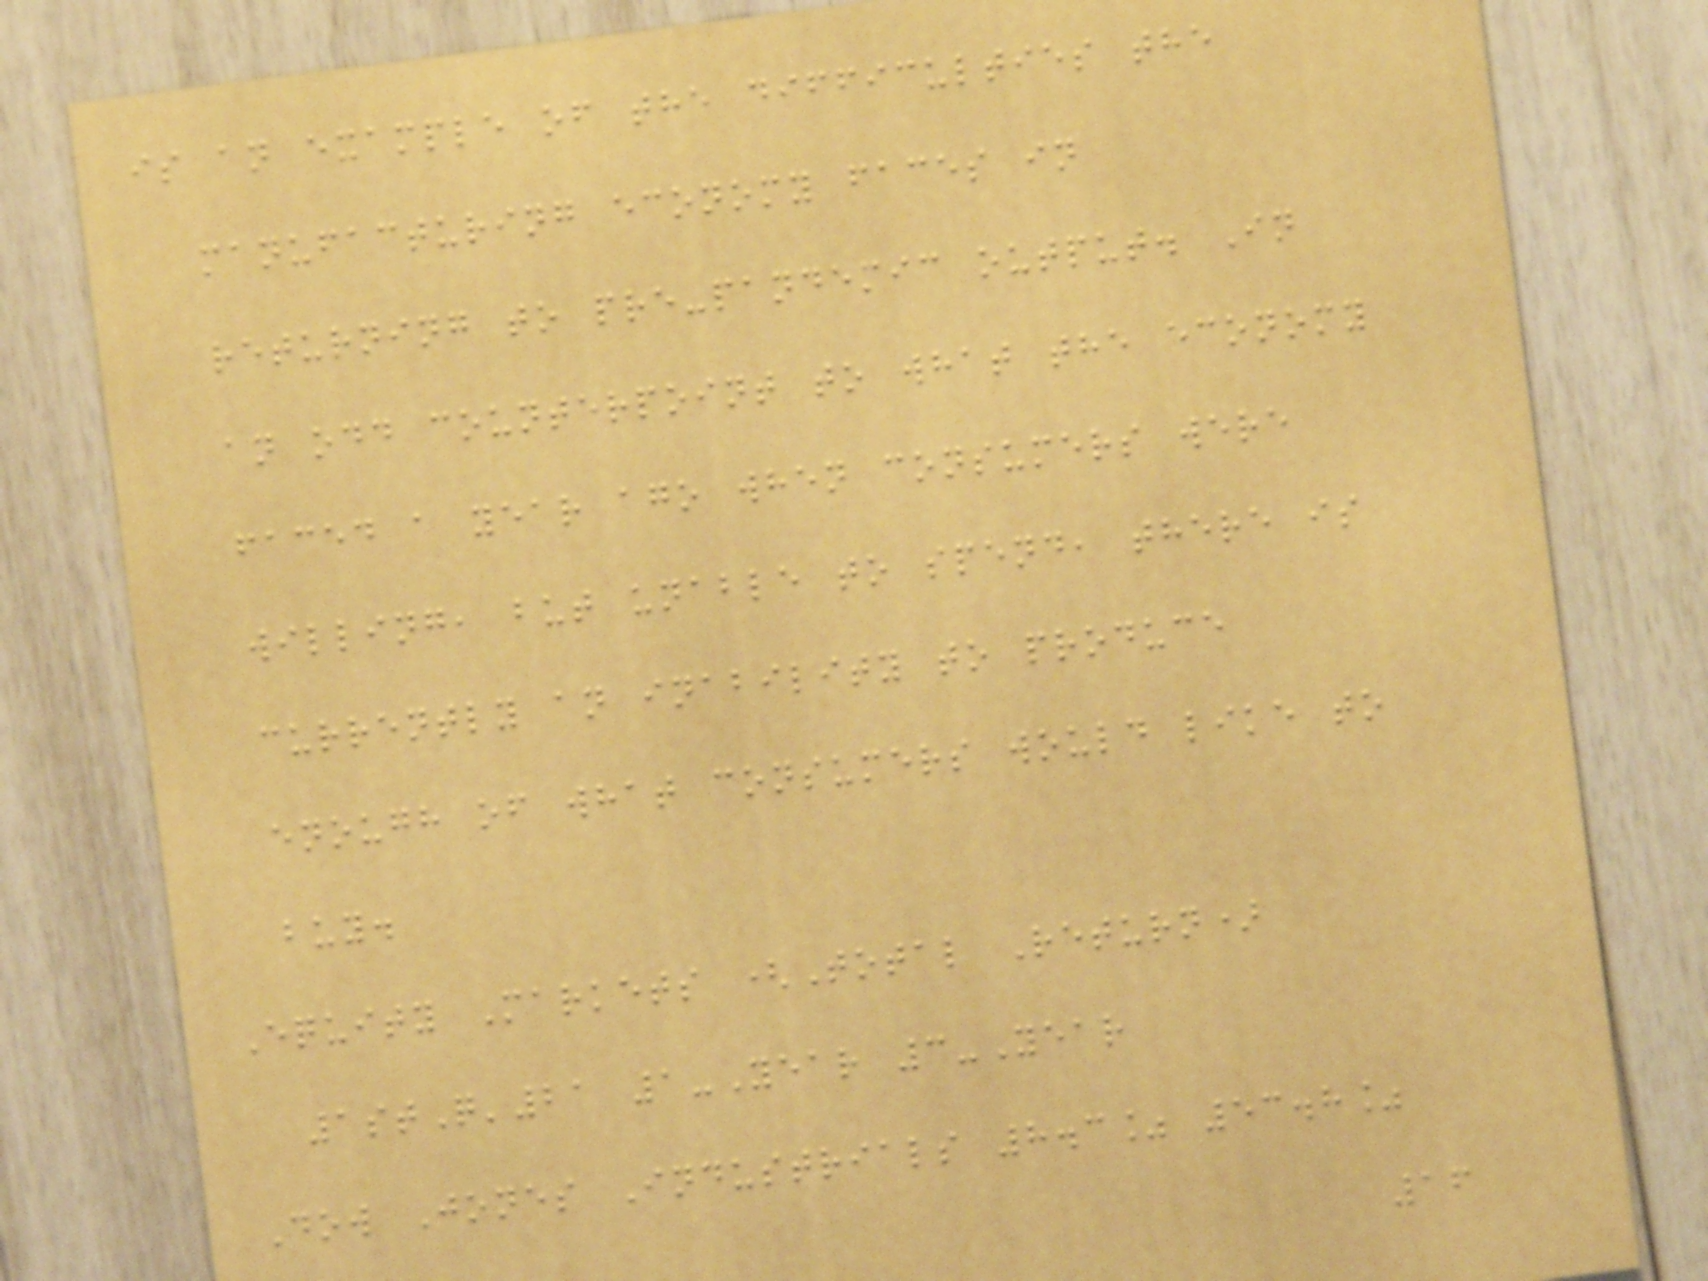is an example of the difficulties the
manufacturing economy faces in
returning to pre-pandemic output. In
an odd counterpoint to what the economy
faced a year ago when consumers were
willing, but unable to spend, there is
currently an inability to produce
enough of what consumers would like to
buy.
Equity Markets (Total Return)
1stQ'21 1-Year 3-Year
Dow Jones Industrials 8.3% 53.8%
16
